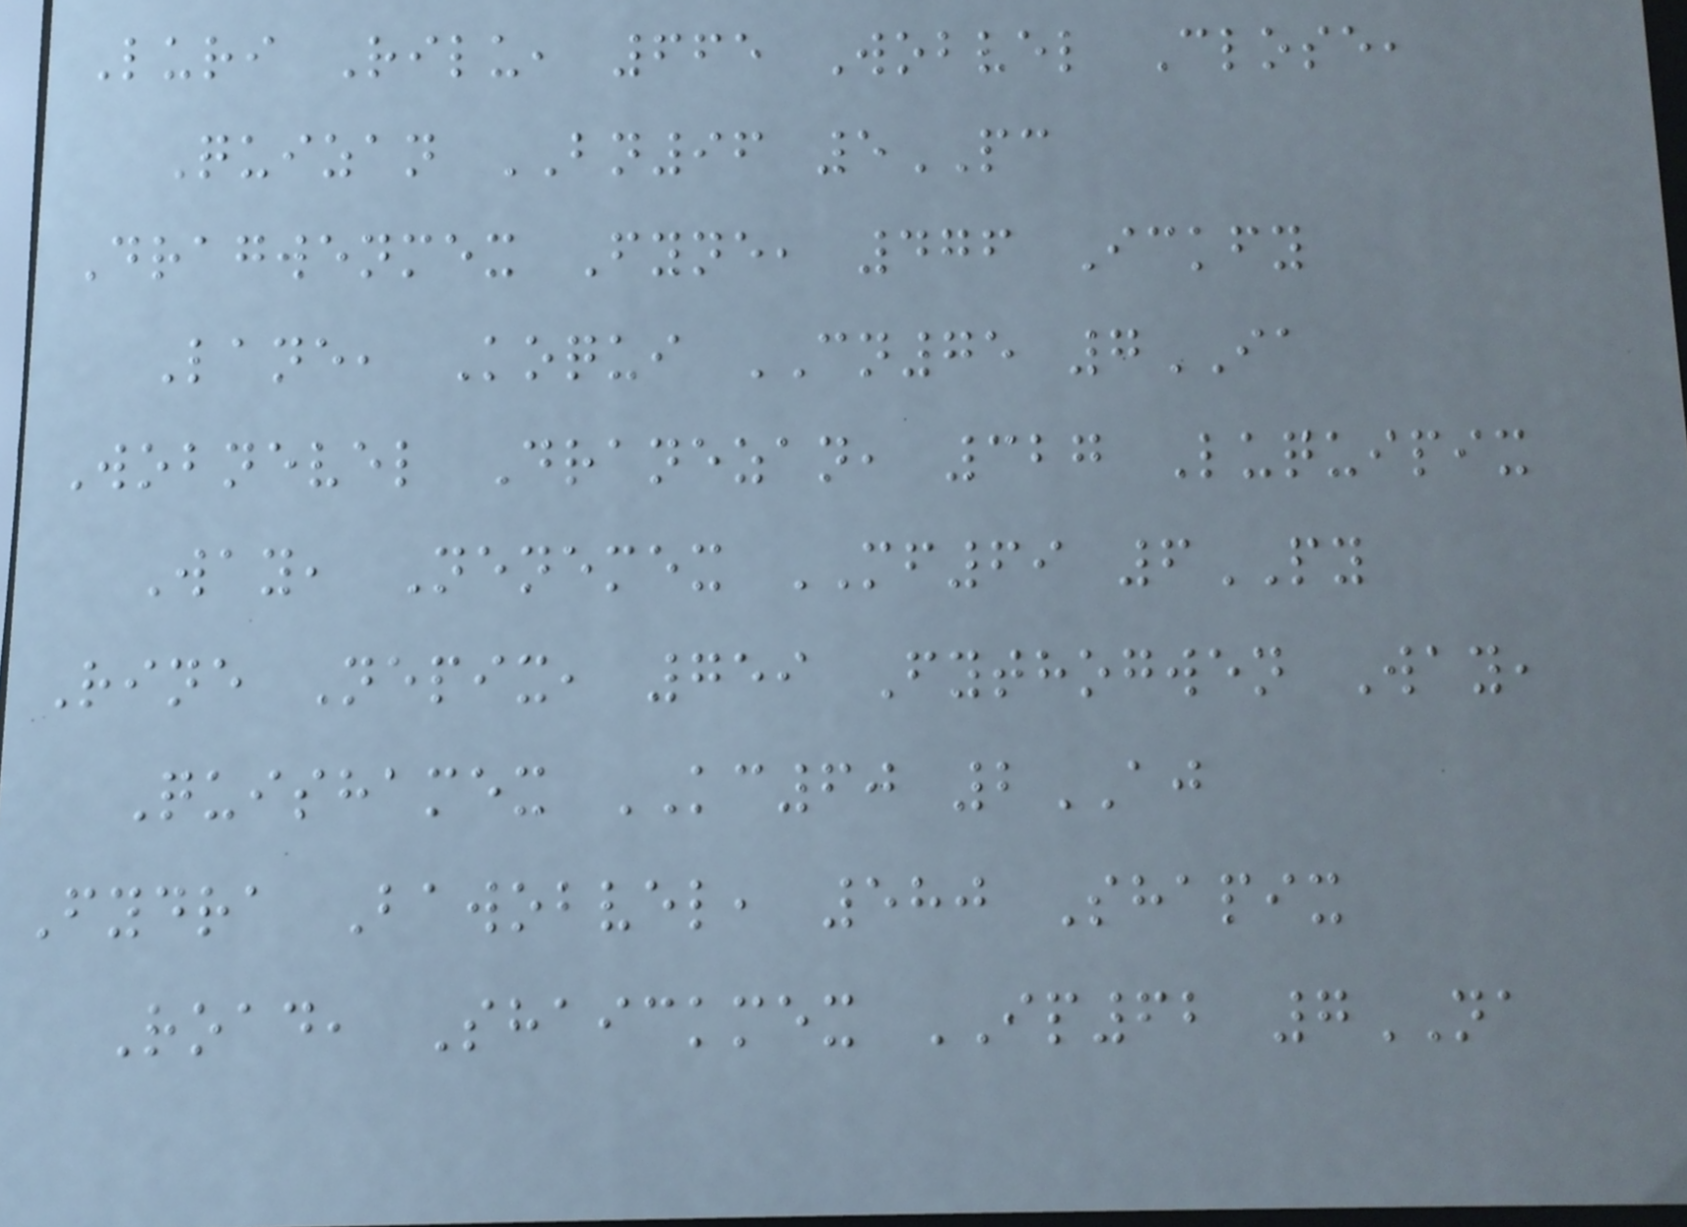Luri Rilu, 665 Wobvel Close,
Quizan BN96 5PC
Dragwenmex Fyne, 476 Ickfy
Lane, Koqui CN75 7IA
Wobnevel Dranezan, 327 Luquipix
Way, Nenemex MF69 6PY
Rine Nepix, 759 Fythogwen Way,
Quishamex KC60 2AJ
Fydra Bawobvel, 580 Shapix
Road, Shaickmex IP62 7NA
